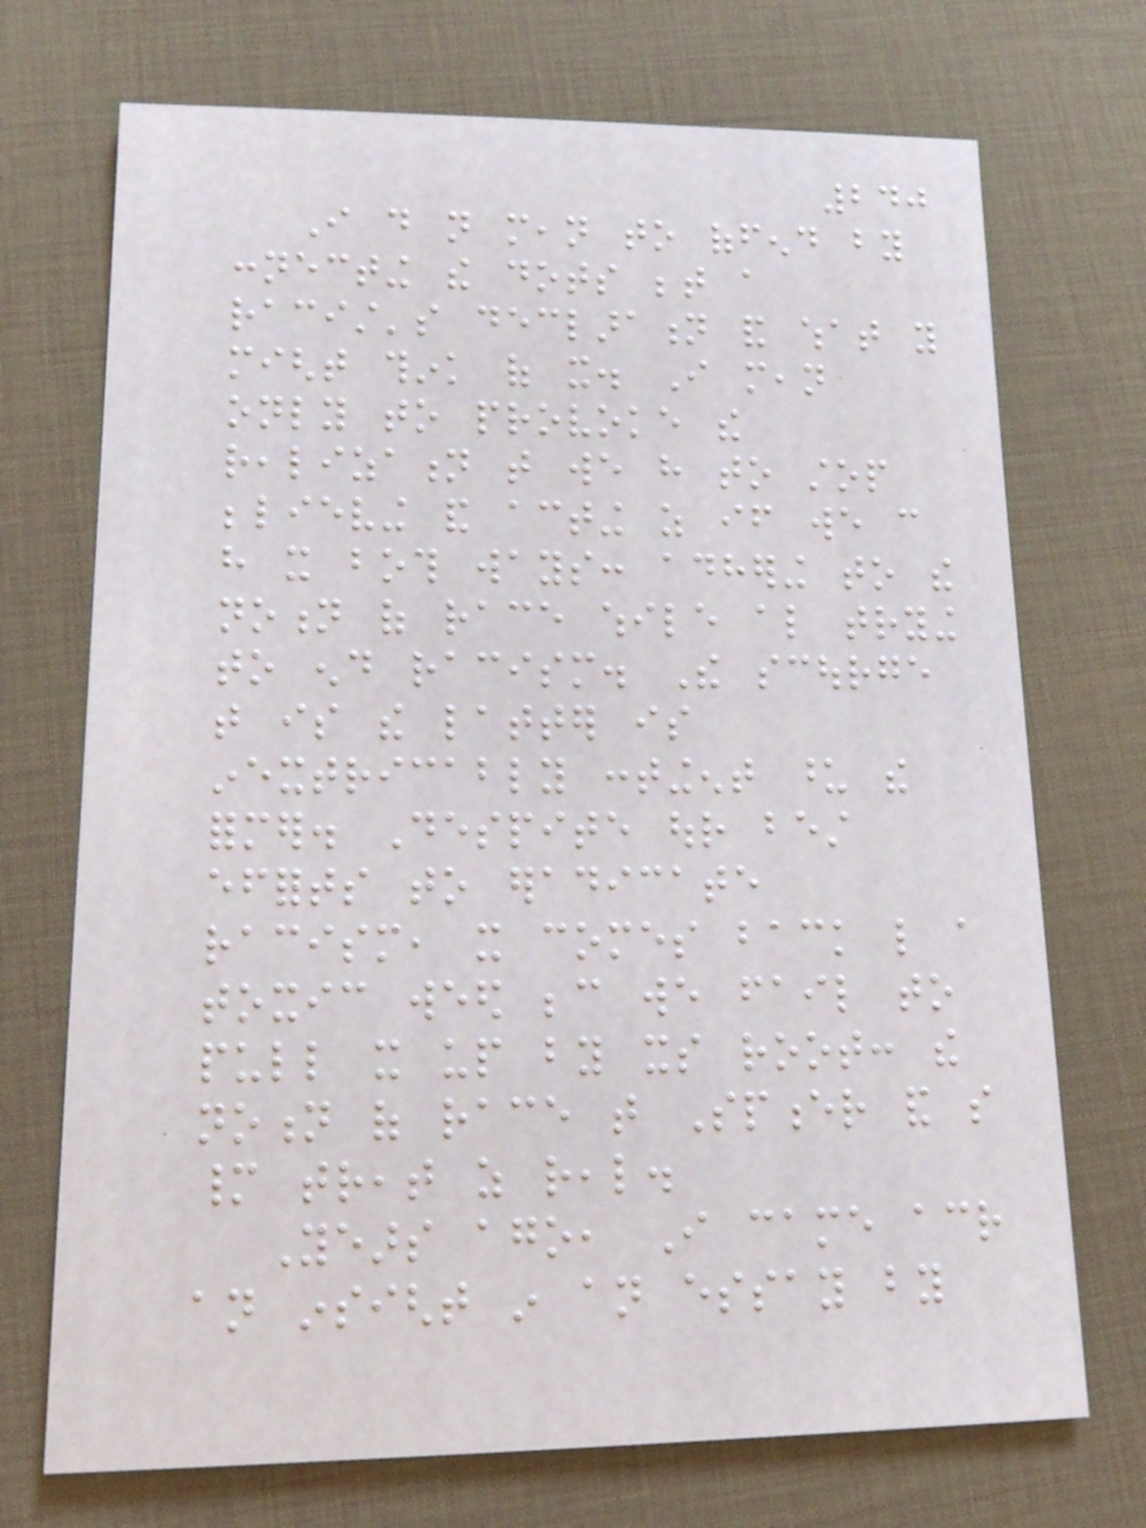240
I do not mean to offend by
connecting the dots between a
racist's declaration and what you
might think of it. I mean
only to provoke the
realization that we have to stop
believing and acting as if we can
have it both ways: adhering to the
notion of race while also trying
to end racism. The scourge
that is the latter is
inextricably contingent upon the
former. Despite our best
efforts to eradicate
racism, it comes back like a
toxic weed because we fail to
pull it up by its root: the
notion of race that Spencer and so
many treat as real.
Years ago, I came across
an insight in an essay by
